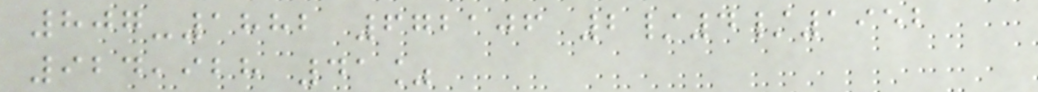807-1882 672106 2/4/1952
924,928 41%
